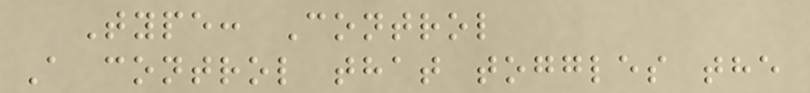Type: Control
A control that toggles the
